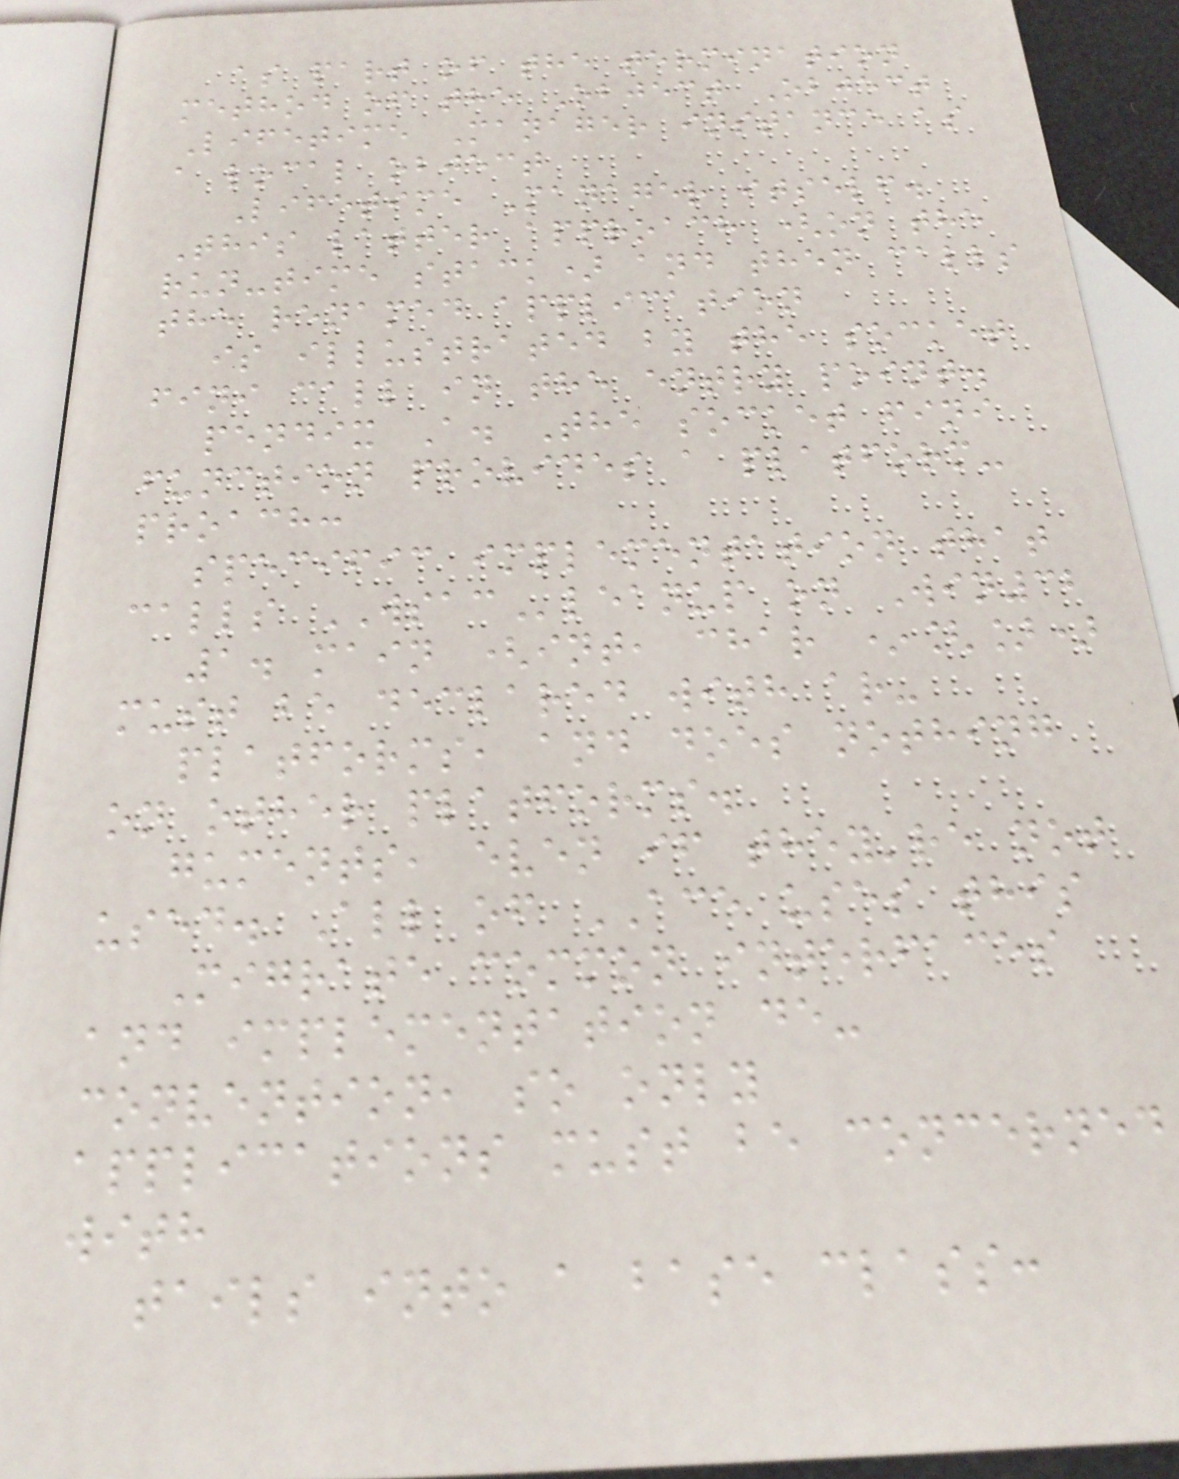as part of the termination
method of the Object Object
Lifetime Manager instance as
a local object
Lifetime Manager itself.
This latter approach (on the
run-time stack) and then calls
the renamed application
is illustrated by the socket
fini call in the entry point.
pendix A. The socket fini
function provides a platform-
proach:
specific implementation that
calls WSACleanup on Win32
1. main (int, char *[])
must be declared with ar-
platforms, and does nothing
on other platforms.
guments, even if they're not
used. All of ACE uses this
Migrate common interfaces
and implementation de-
convention, so only
applications must be concerned
with
tails into a base class:
